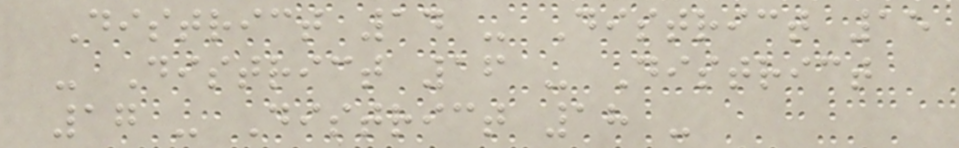District 14 - District 15
- District 16 - District
17 - District 18 -
